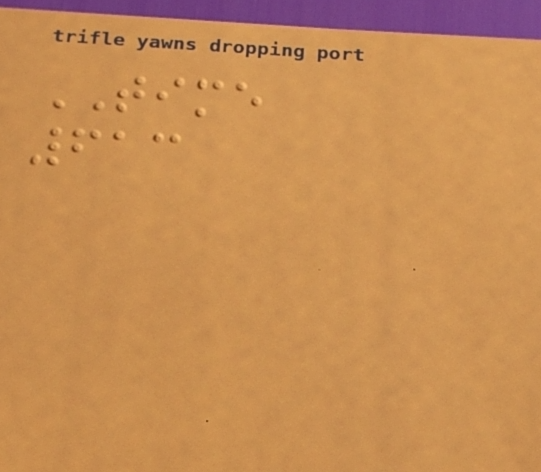TIME
613
